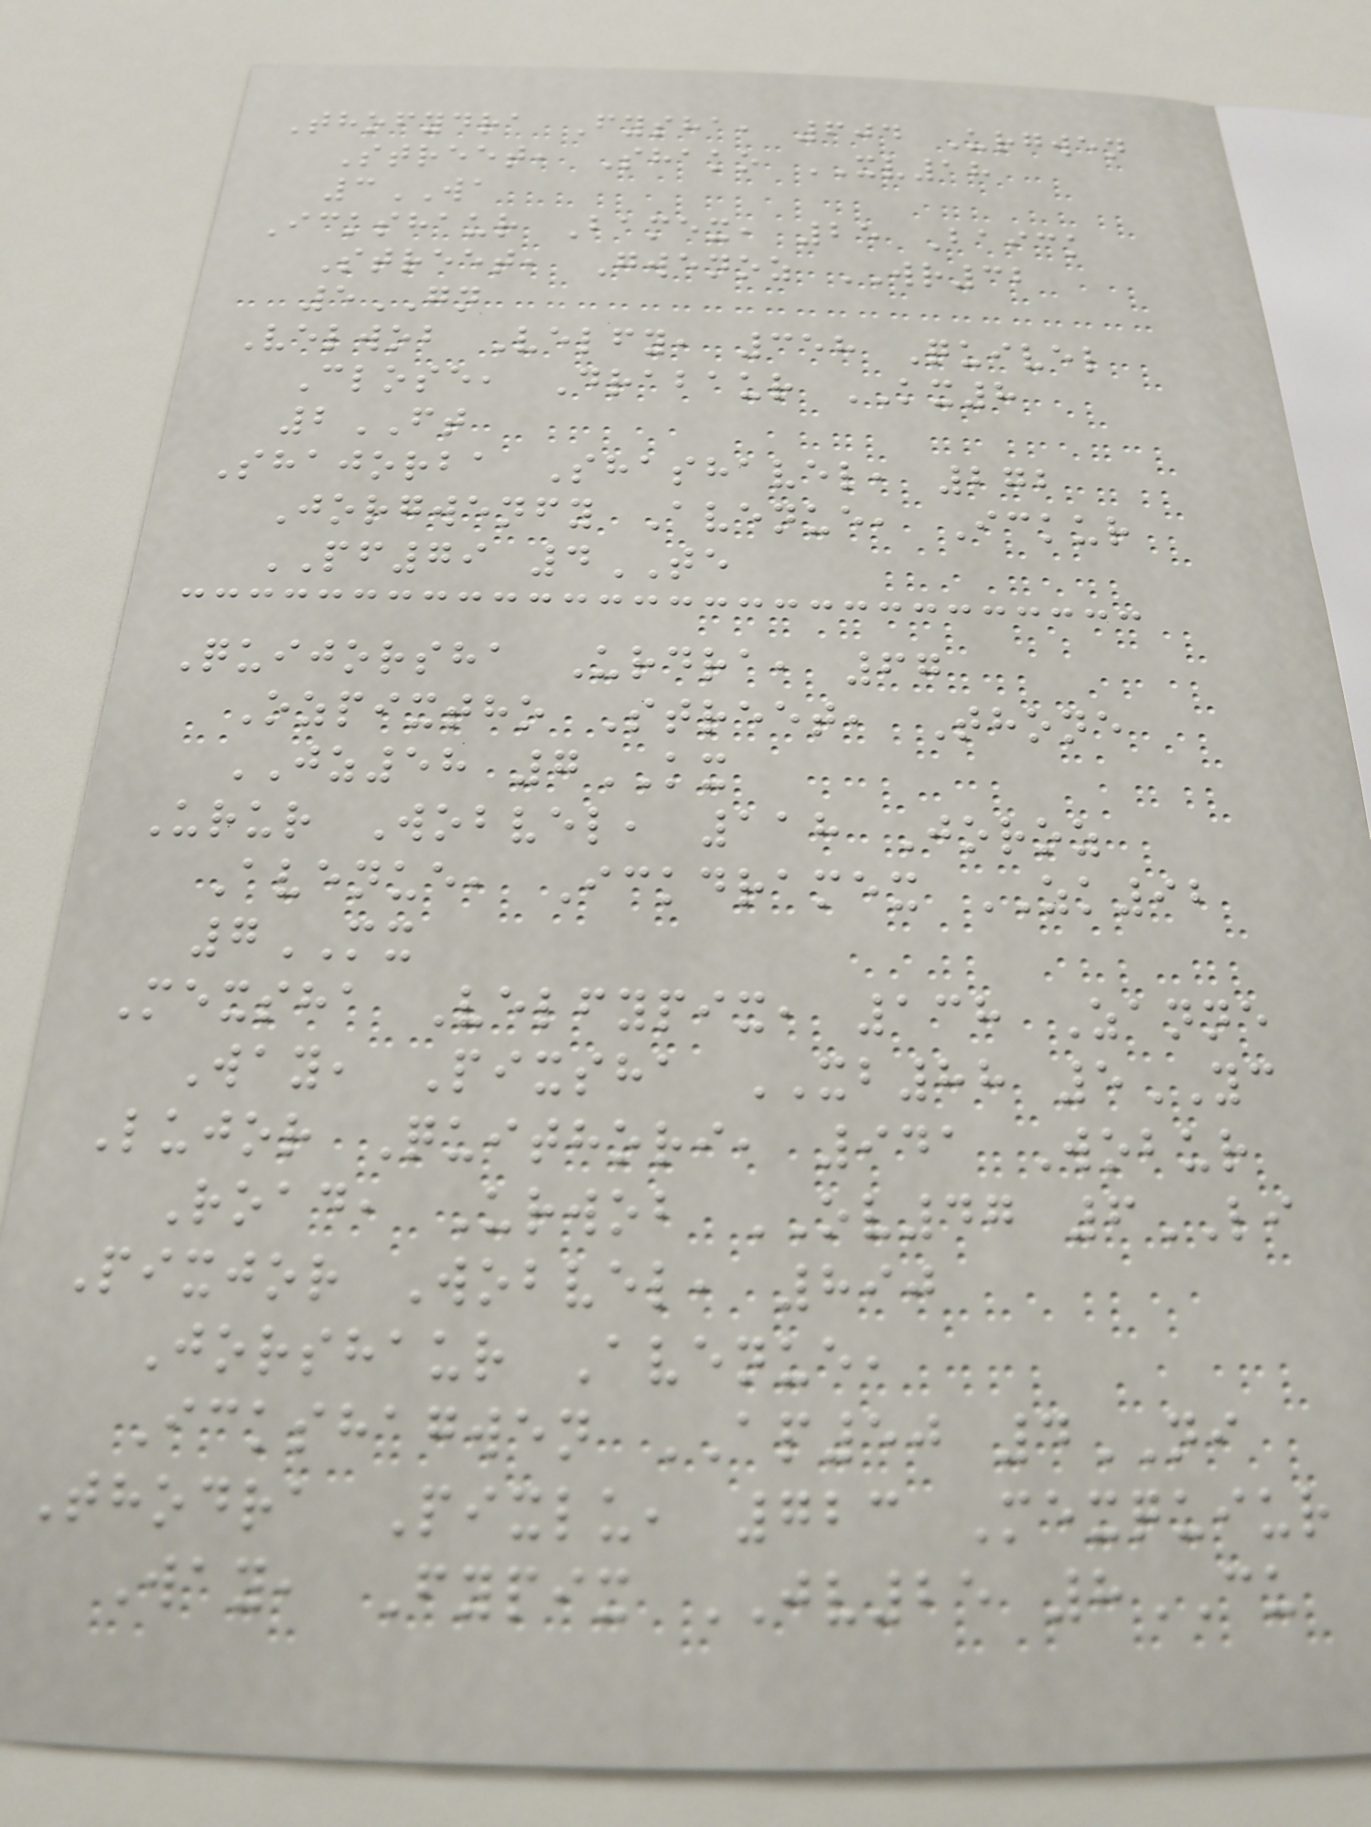Thofydra Fysha, 604 Urgwen
Street, Shako XV18
3WA
Ickshaur Bamex, 25 Baick
Street, Gwenoz WR32
5GN
Velwob Velfy, 358 Quivel
Close, Drabaur KX8
2FT
Shajorba Shashavel, 272
Jorgwenfy Avenue, Ickur
PF79 4TE
Quijorsha Urdra, 67
Ozpixtho Street, Thone
JZ58 7KX
Urur Wobvel, 118 Joroz
Avenue, Ickdramex ZK92
7MX
Mexsha Velfypix, 138 Zanne
Way, Pixsha XB88 5YC
Lujor Quithori, 941 Wobur
Road, Urwob OV47 6LI
Pixjor Wobvel, 890
Jorshaur Avenue,
Ickshagwen AP50 4NI
Thodra Pixlu, 723 Mexquiur
Way, Fypix JV25 8CU
